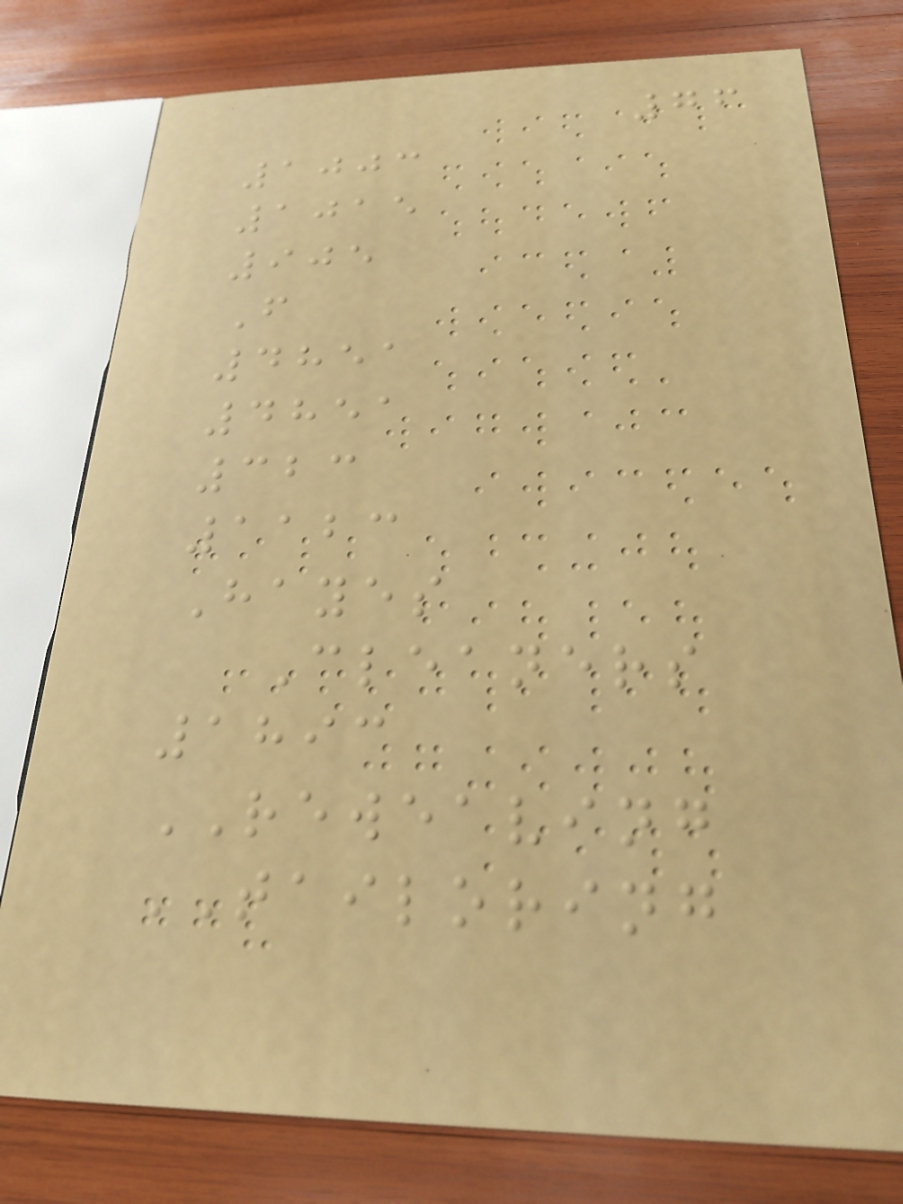76
1003
1015
905
F
4851
4851
323
1123
Hayes
Cleaners
1893
REWEAVING
TAILORING
